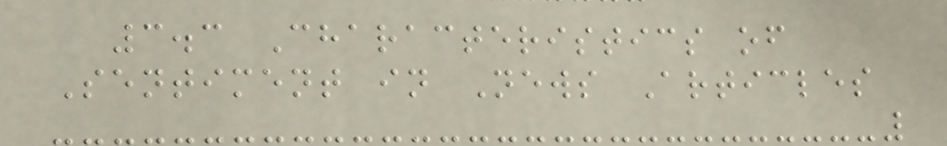3.3 Characteristics of
Sentiment in News Articles
